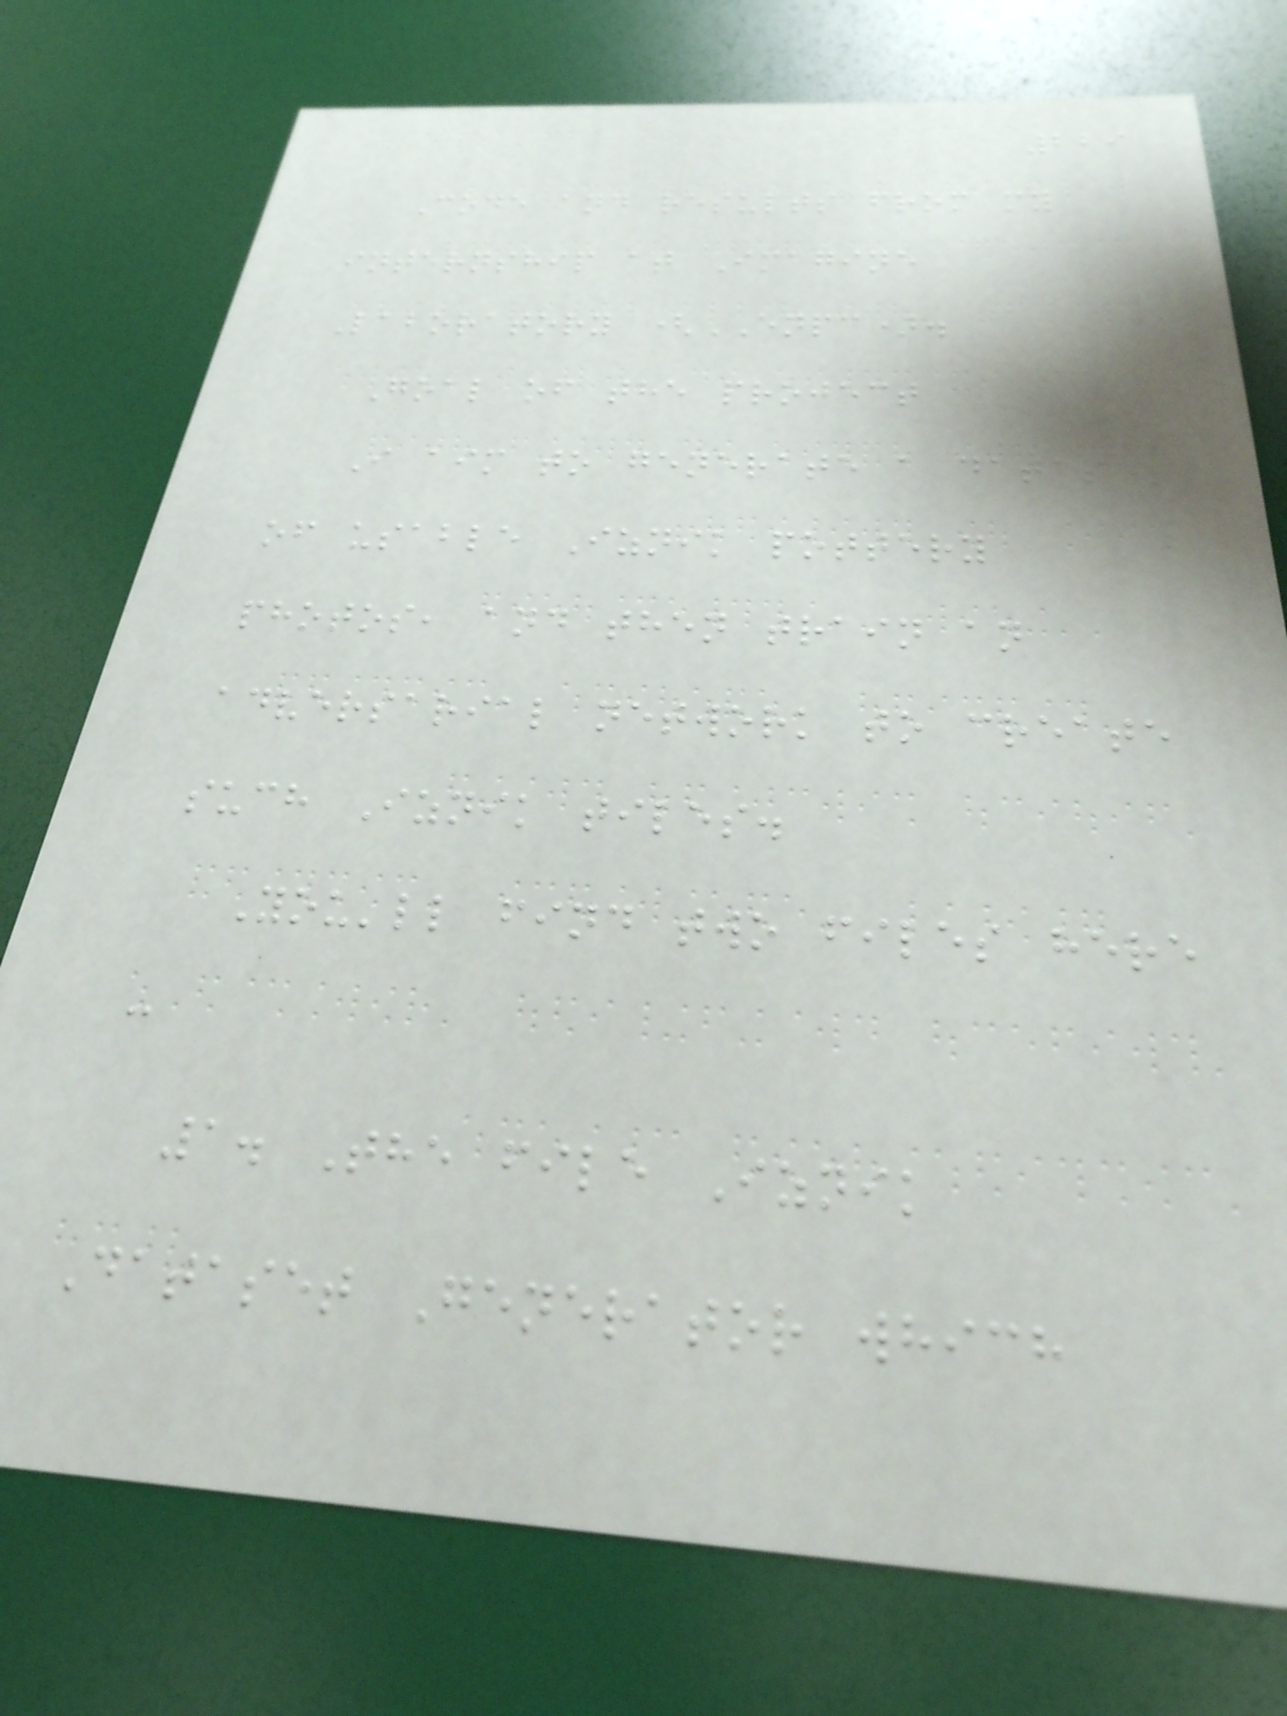229
Code and results from my
internship at Imagine
Laboratory (ENPC).
Goal of the project
I aim to generate a dataset
of usable Iznik pottery
photos, and then train an
adversarial network to create
such Iznik tiles.
You'll find two files here
:
1. The file Iznik
Dataset Generator which
